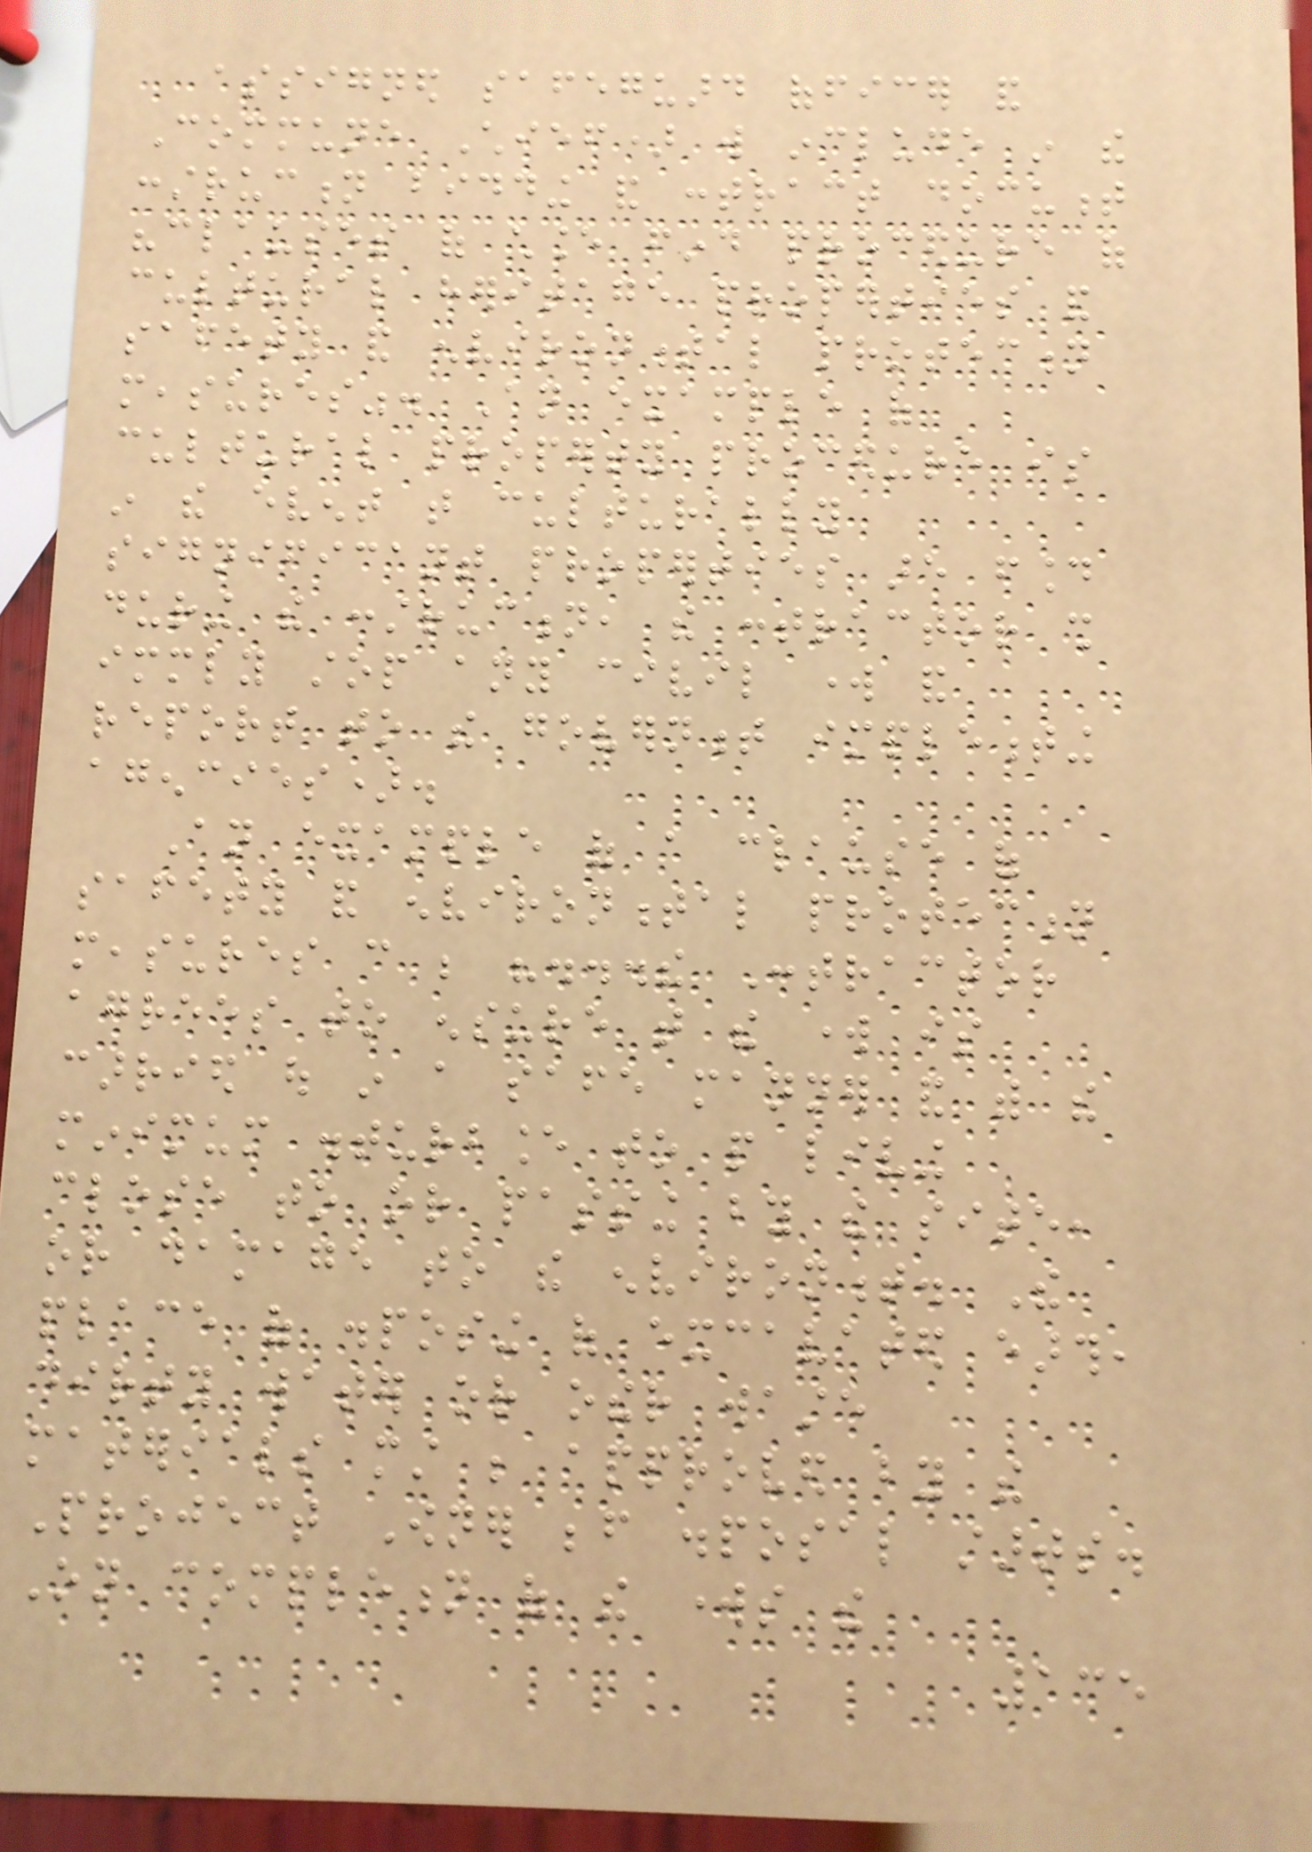assigned safeguard officer and
Commune Chief) will include in the
construction bidding and contract document
"clauses of chance find procedure of
cultural heritage properties and
safety and environmental protection
measures". An example of
cultural property procedure is
in the event that culturally
significant properties are found
during the construction, the contractor shall
immediately stop any civil work and
report to the government implementing
agencies).
An example of a clause of
safety and environmental protection
measures can be "...the Contractor
agrees to ensure that the work is
carried out in a safe manner and with the
minimum disturbance to people living
close to or passing by the site,
or damage to the environment. The
place of disposing of excavated earth,
dirty water or other waste
materials must be approved by the
Project Owner before disposal starts.
On completion of the works the
135
